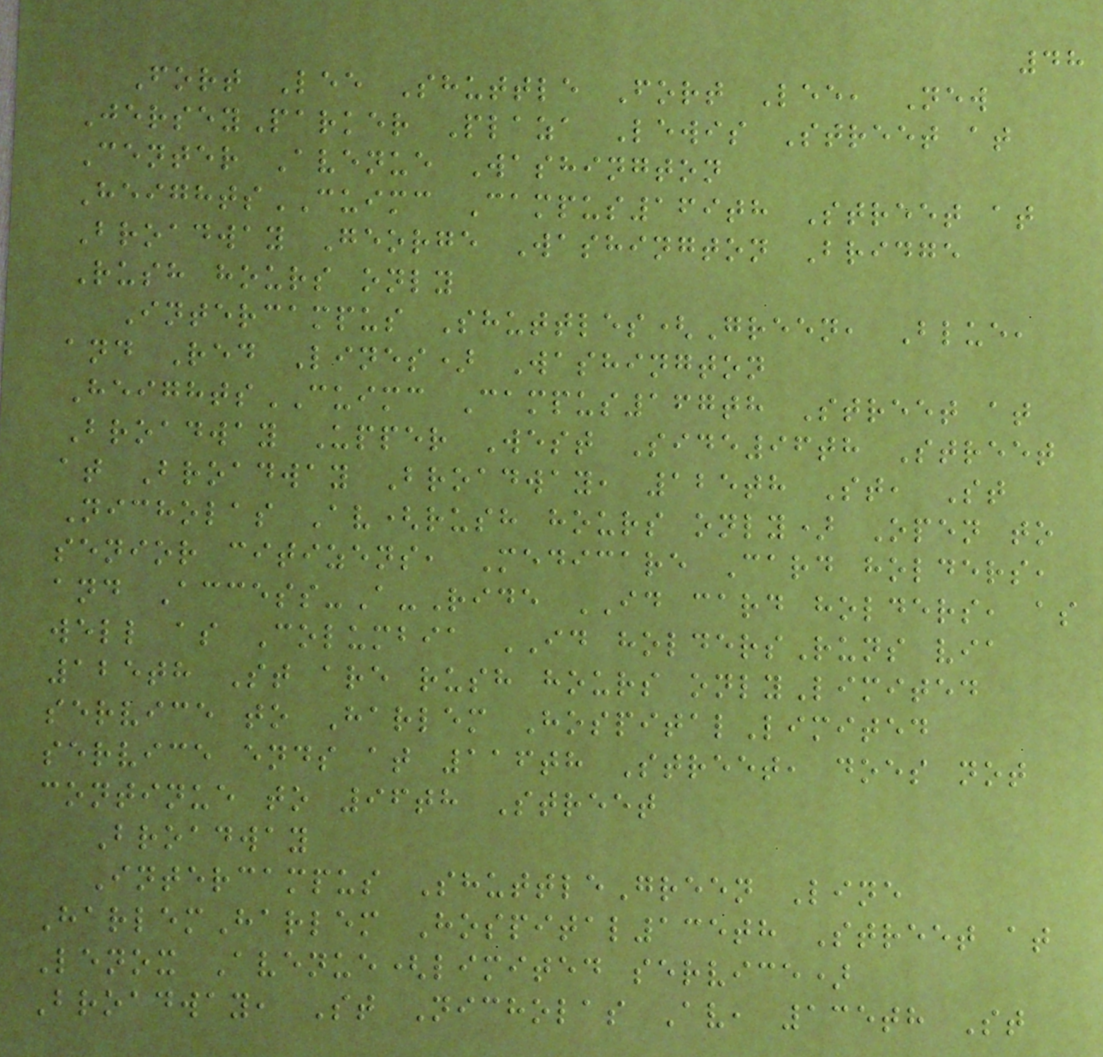48
Fort Lee Shuttle Fort Lee, New
JerseyParker Plaza Lewis Street at
Center Avenue Washington
HeightsCUIMC Campus169th Street at
Broadway George Washington Bridge
Rush hours only
Intercampus Shuttles(Green, Blue,
and Red Lines) Washington
HeightsCUIMC Campus167th Street at
Broadway Upper West Side96th Street
at Broadway Broadway, 125th St, St
Nicholas Av(rush hours only) Open to
senior citizens, Medicare Card holders,
and Access-A-Ride ID card holders, as
well as Columbia ID holdersRuns via
125th St are rush hours onlyLimited
service to Harlem HospitalLimited
service ends at 116th Street, does not
continue to 96th Street
Broadway
Intercampus ShuttleGreen Line
HarlemHarlem Hospital135th Street at
Lenox Avenue(limited service)
Broadway, St Nicholas Av, 135th St
